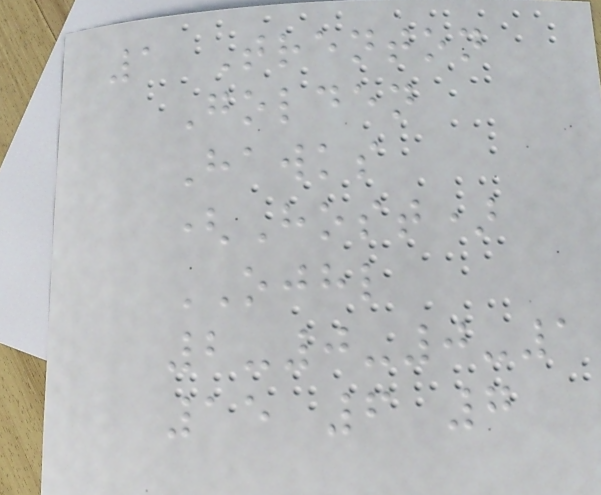1 Trenton
Golden
Hawks
(Host)
OJHL
2-0-0-1
15 6 7
